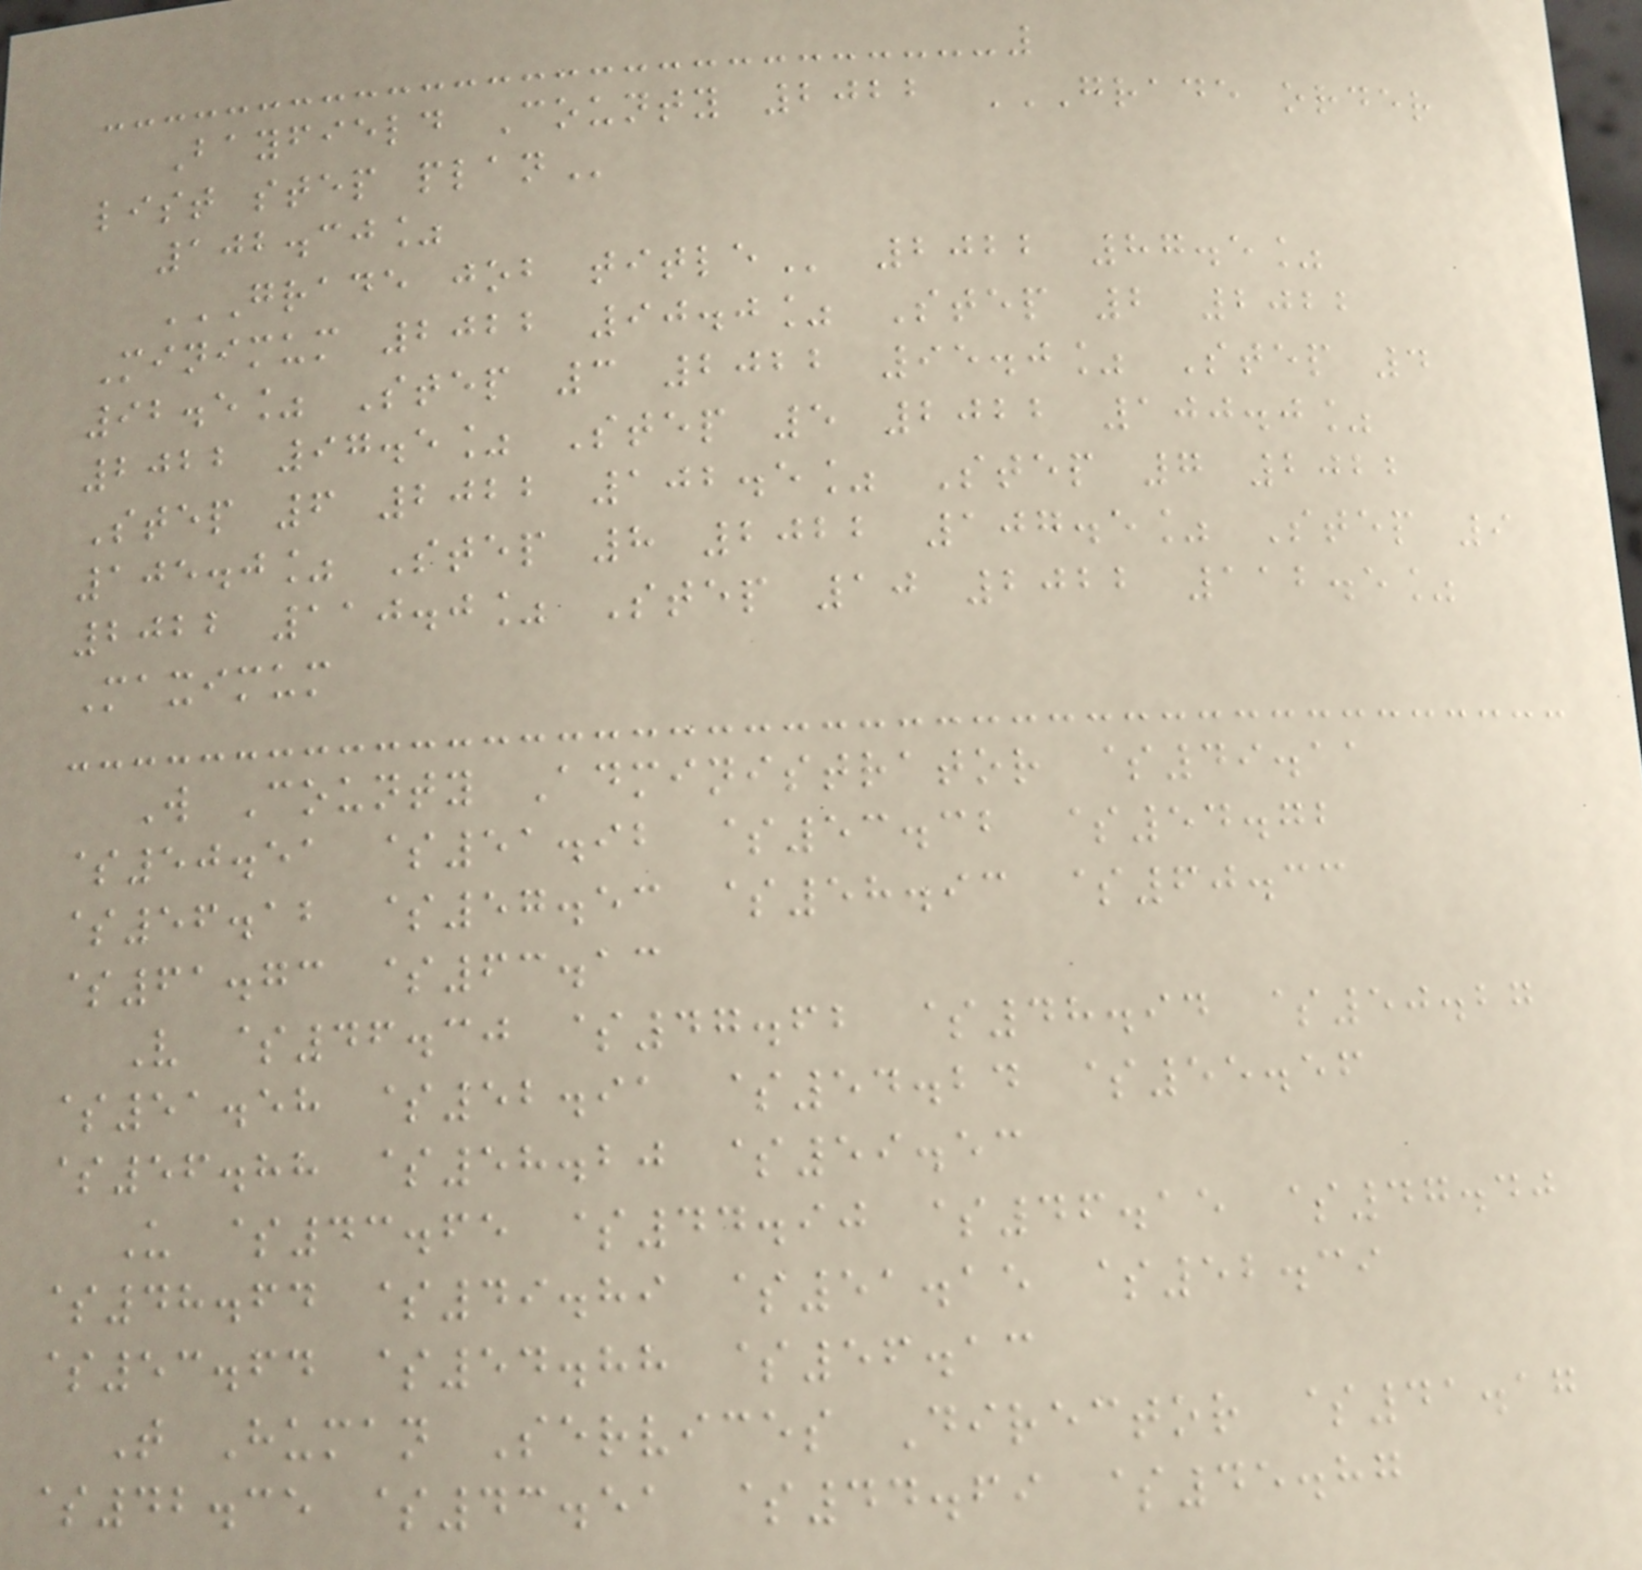Bayfield County 2022 GRADE ORDER
LIST STEP PLAN
102.30%
GRADE JOB TITLE 2022 87.5%
Minimum 2022 90.0% Step 2 2022
92.5% Step 3 2022 95.0% Step 4
2022 97.5% Step 5 2022 100.0%
Step 6 2022 102.5% Step 7 2022
105.0% Step 8 2022 107.5% Step 9
2022 110.0% Step 10 2022 112.5%
Maximum
W County Administrator $49.11
$50.51 $51.92 $53.32 $54.72
$56.12 $57.53 $58.93 $60.33
$61.73 $63.13
V $46.30 $47.62 $48.94 $50.27
$51.58 $52.91 $54.24 $55.56
$56.88 $58.20 $59.53
U $43.65 $44.90 $46.15 $47.40
$48.64 $49.89 $51.15 $52.39
$53.64 $54.88 $56.13
T Human Services Director $41.17
$42.35 $43.51 $44.69 $45.87
